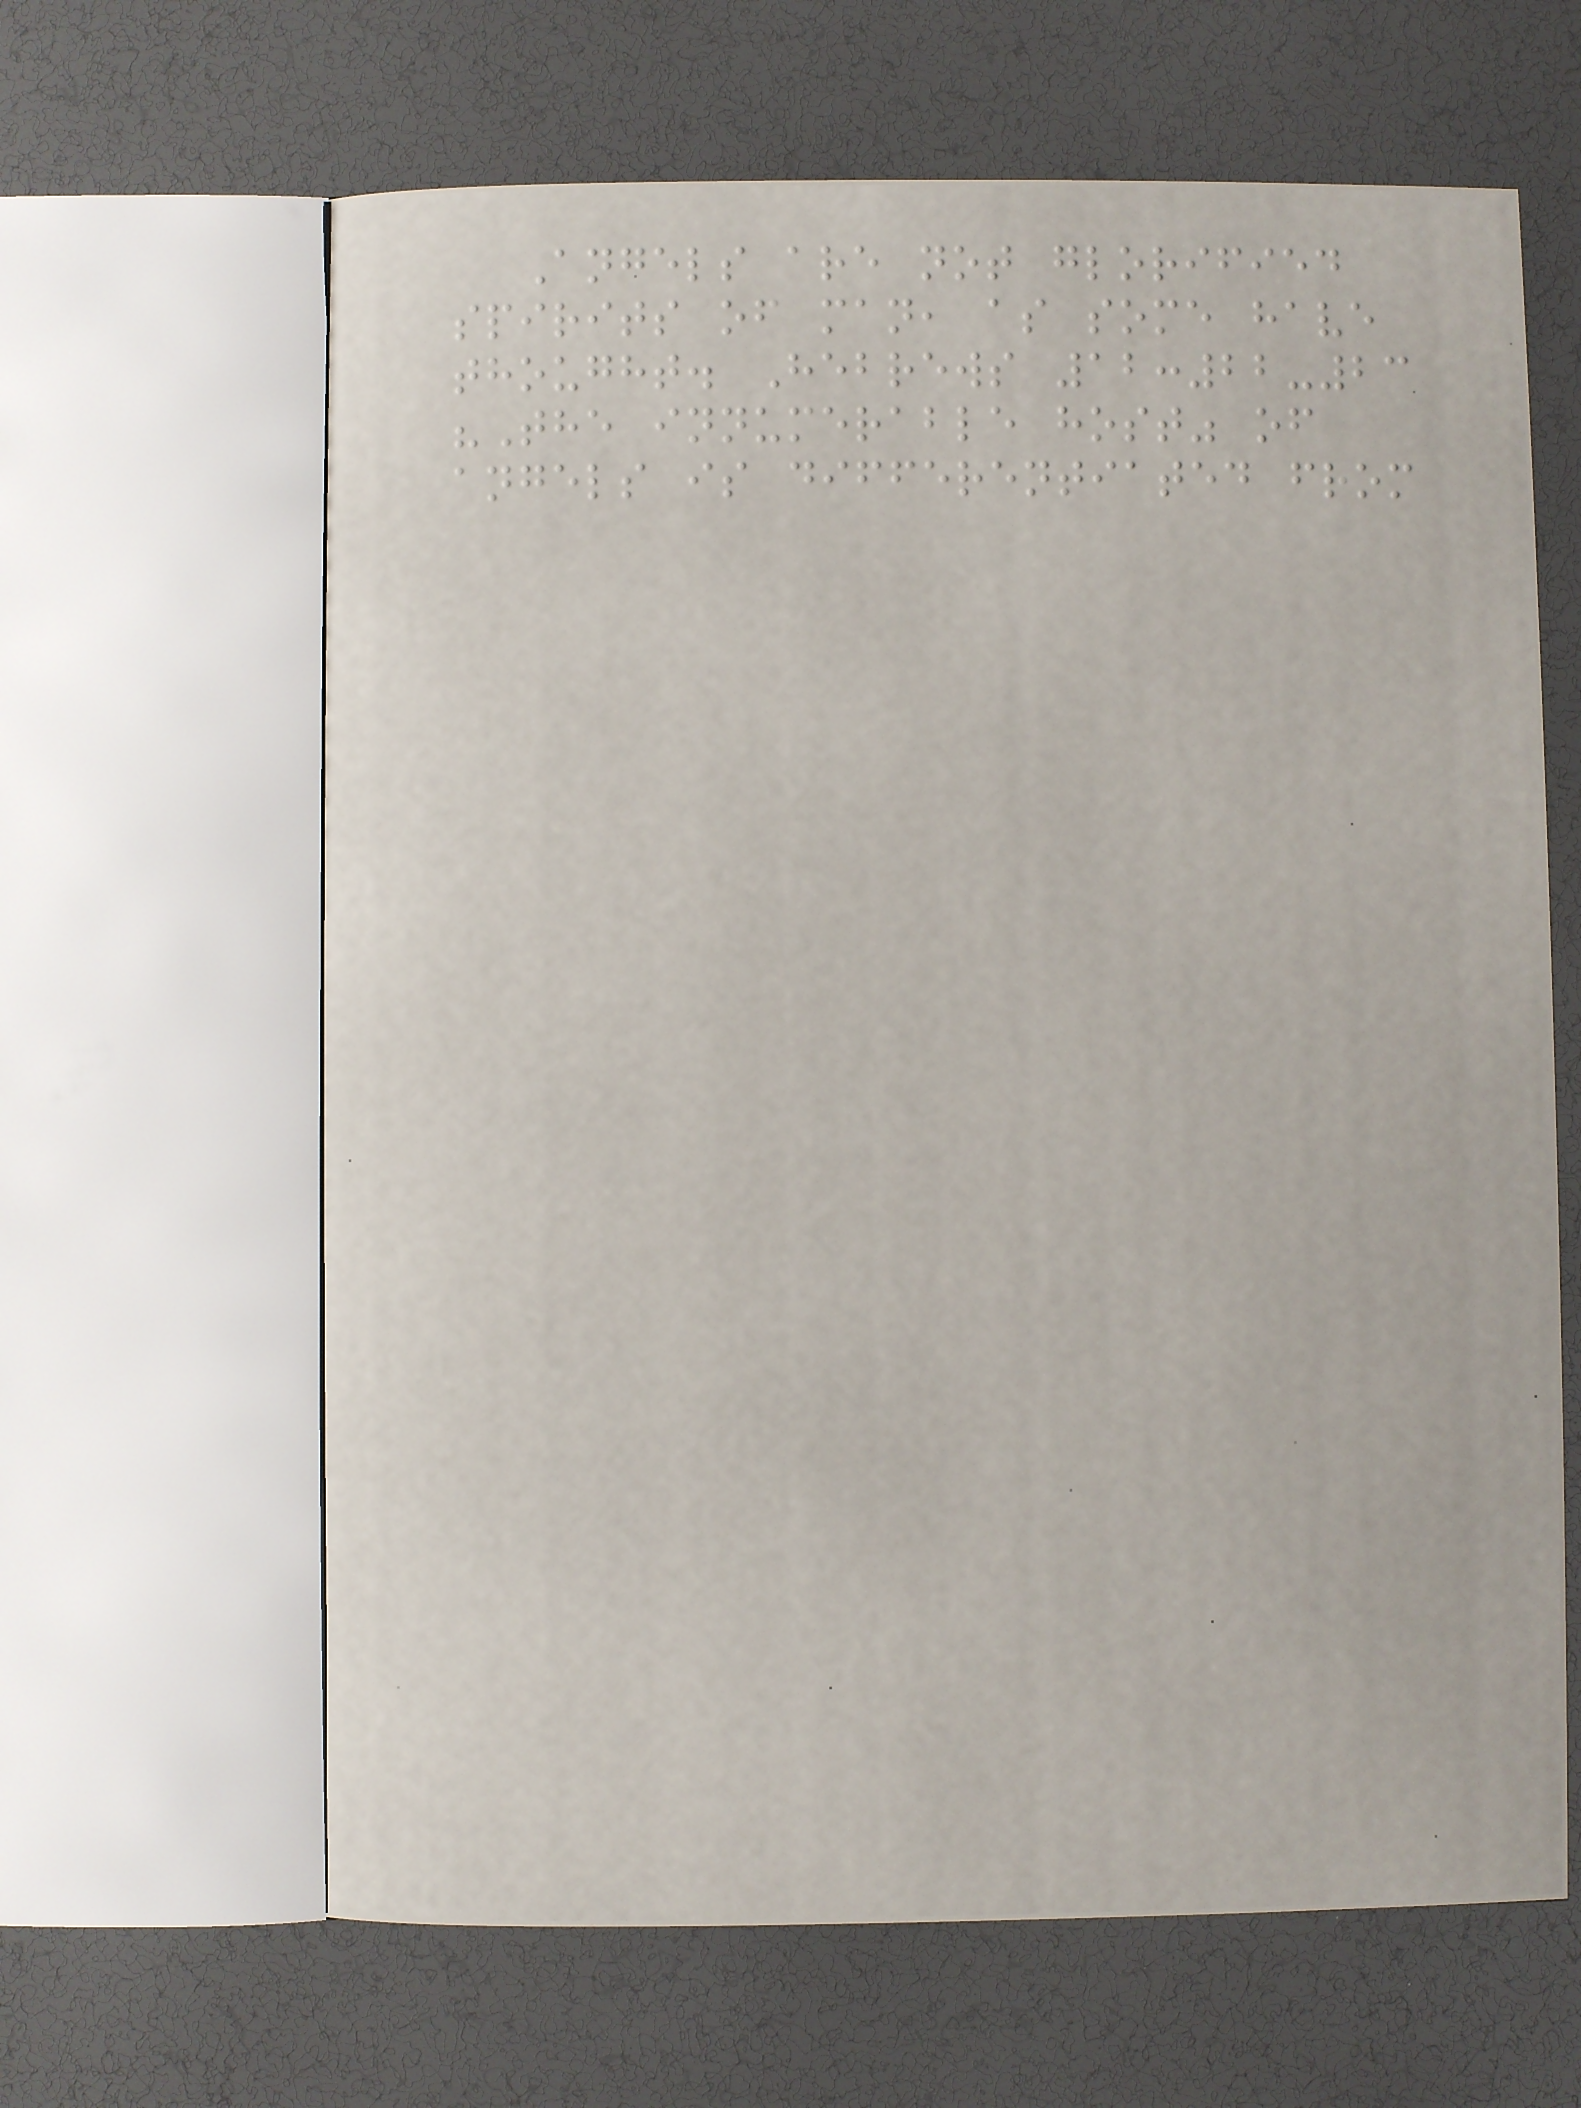Angels are not glorified
spirits of man, as some have
thought. Hebrews 12:22-23
"The innumerable host" of
angels is differentiated from
